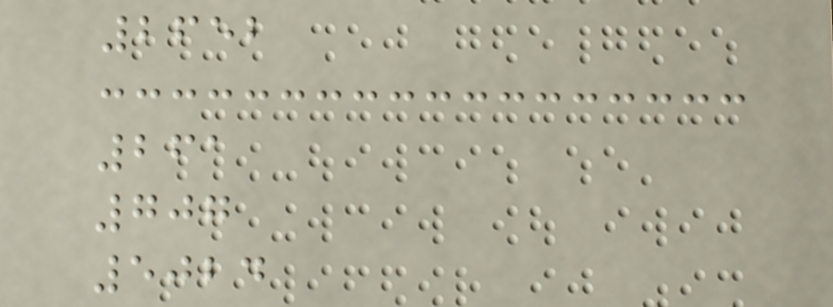2652
261
707
5024
